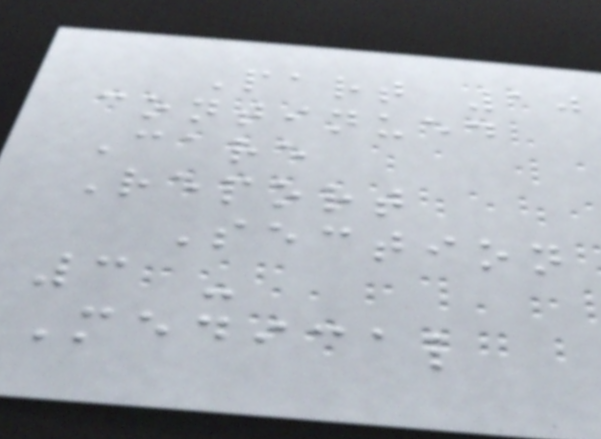Part 10
continued
Care
Report
Section
3 -
Medical
